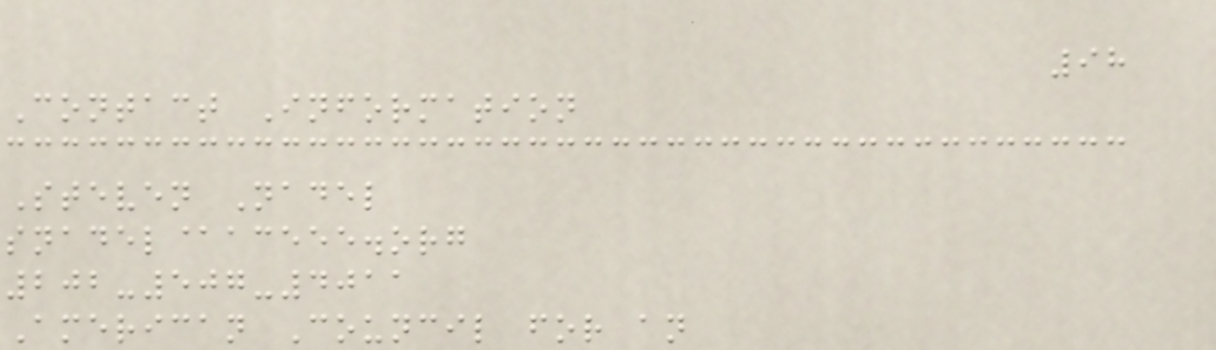98
Contact Information
Steven Nadel
snadel@aceee.org
202-507-4011
American Council for an
